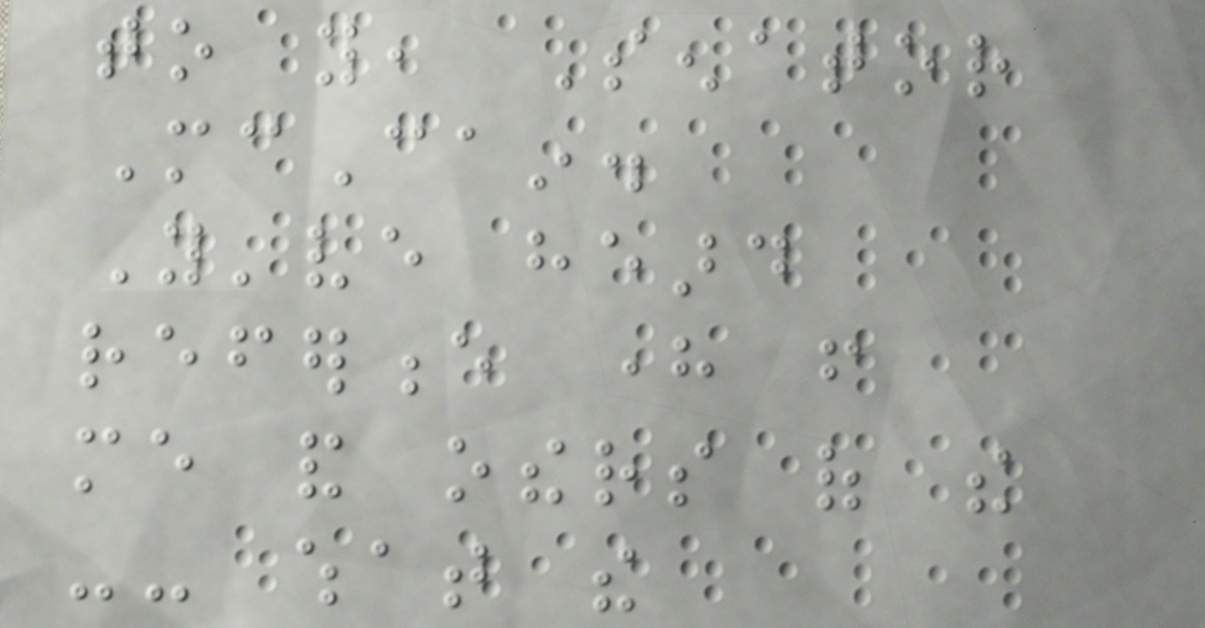to you, Senator
McCain.
You've heard
reference here from
me and others of the
-- what the
